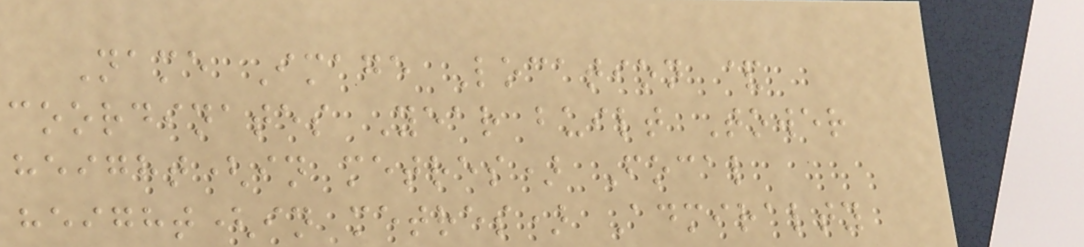Name Image Location &
coordinates Year built Tower
height(in metres) Focal
height(in metres) Admiralty
